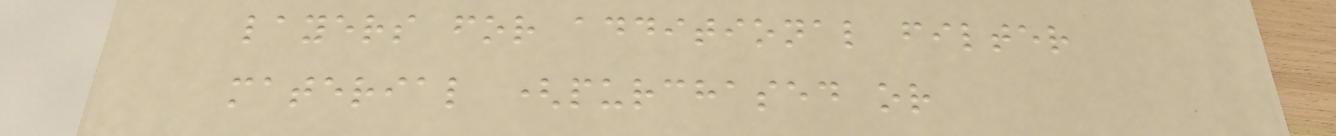layers for additional filter
material (purchased or
